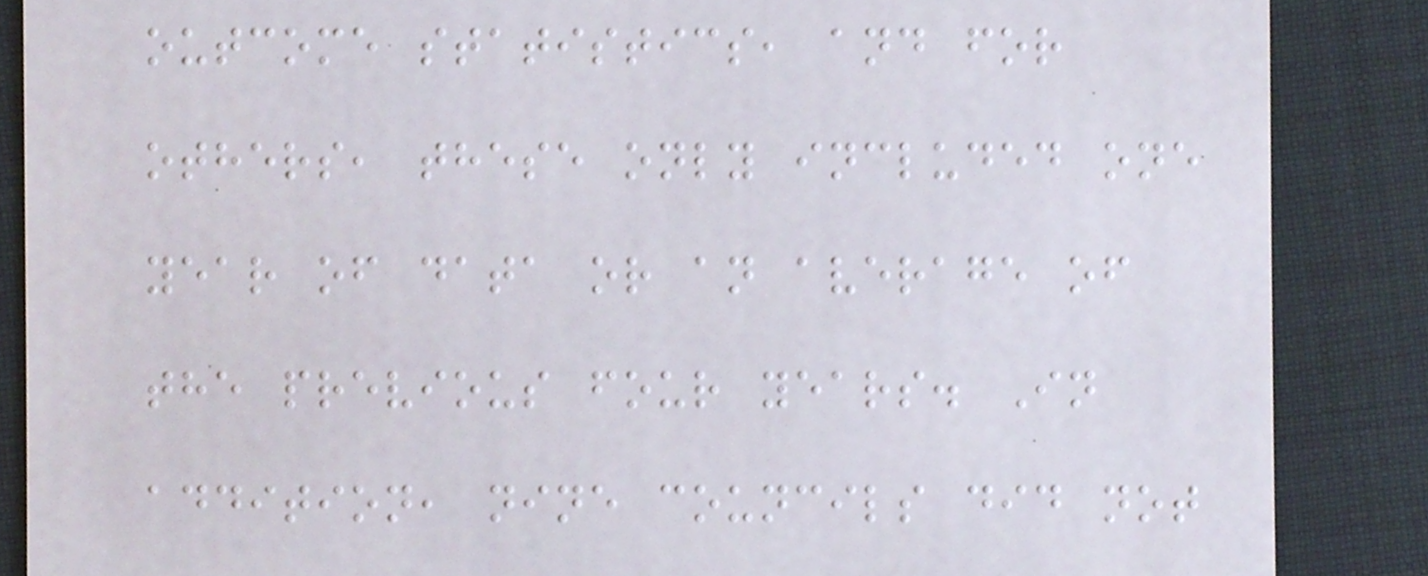outcome statistics, and for
others, these only included one
year of data or an average of
the previous four years. In
addition, nine councils did not
